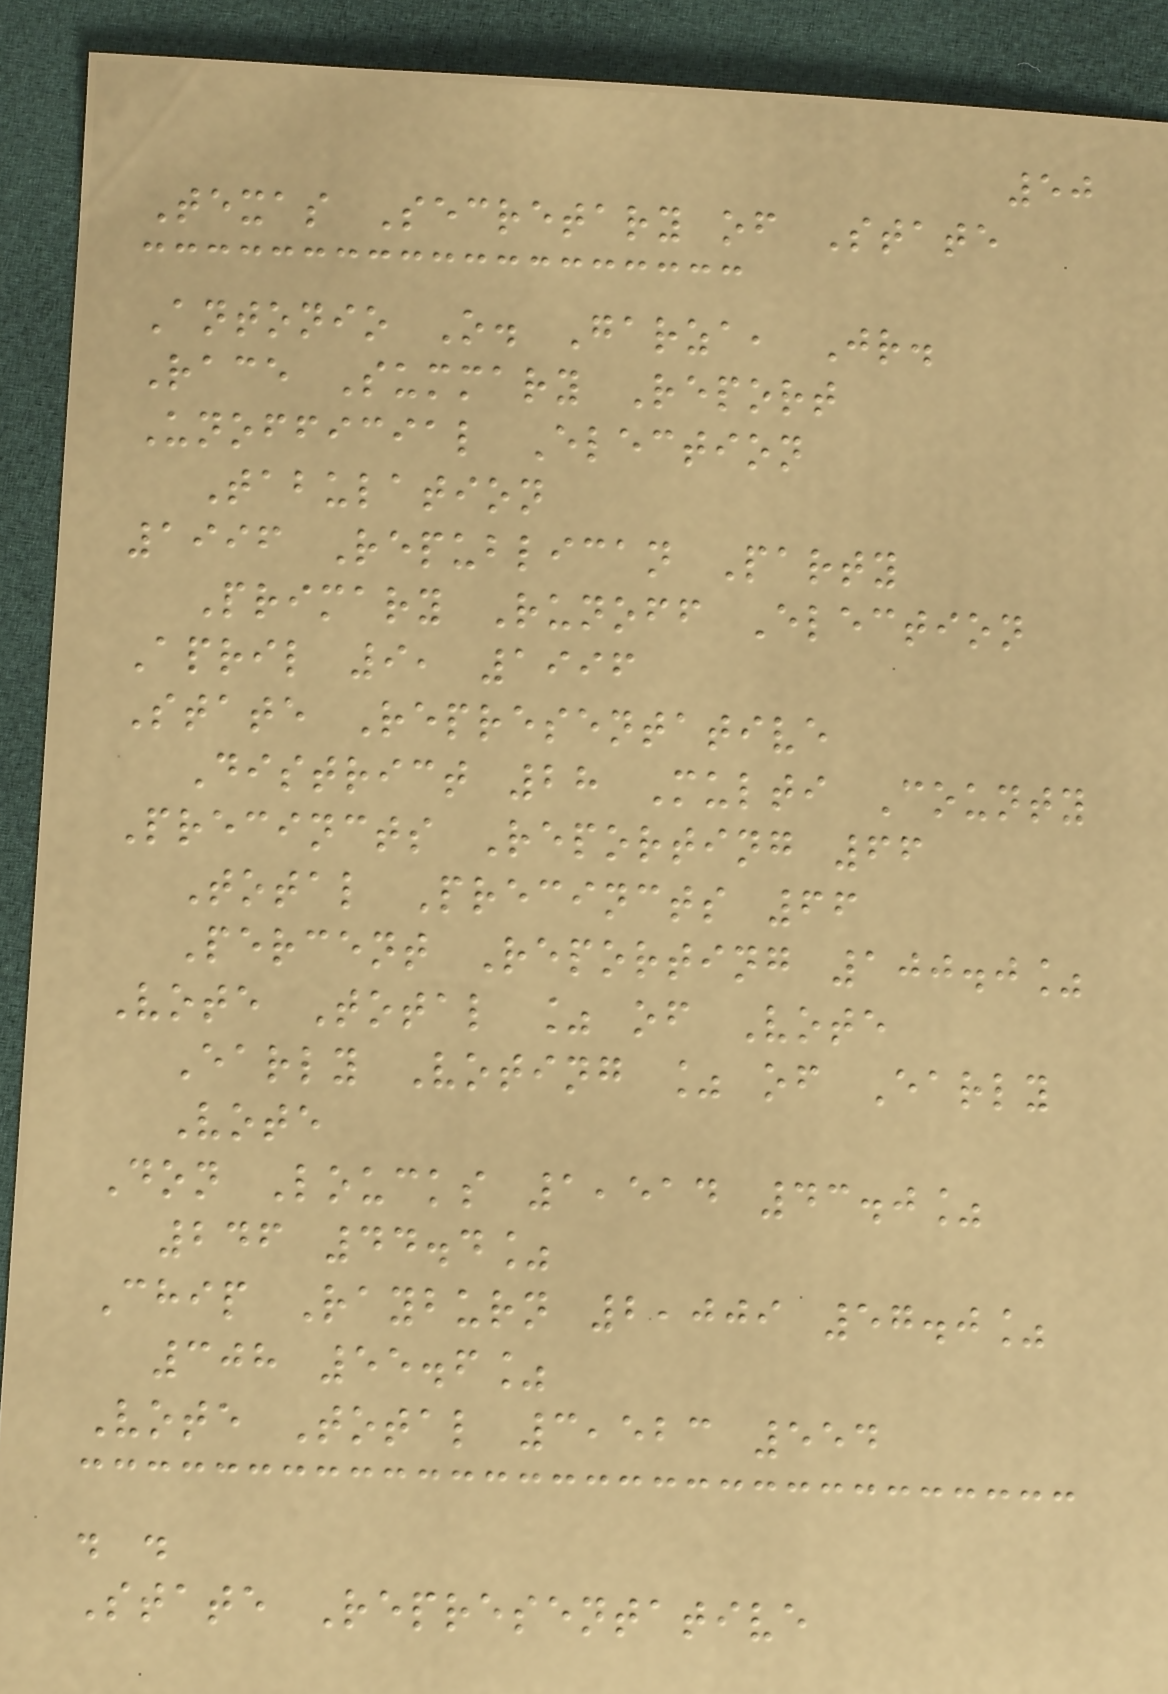50
Texas Secretary of State
Antonio O. Garza, Jr.
Race Summary Report
Unofficial Election
Tabulation
1996 Republican Party
Primary Runoff Election
April 9, 1996
State Representative
District 28 Multi County
Precincts Reporting 66
Total Precincts 66
Percent Reporting 100.0%
Vote Total % of Vote
Early Voting % of Early
Vote
Don Loucks 1,514 43.0%
246 44.4%
Chip Rayburn 2,009 57.0%
308 55.6%
Vote Total 3,523 554
. .
State Representative
